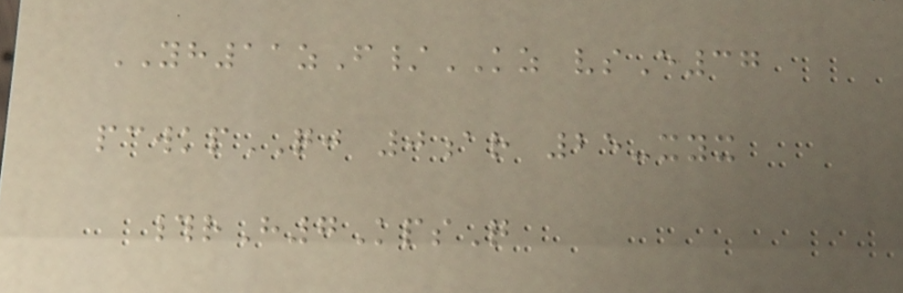YH11zF/KZ vsE37
pcwkpQJ 0ar 25-xyx
#rH7KpsQ
